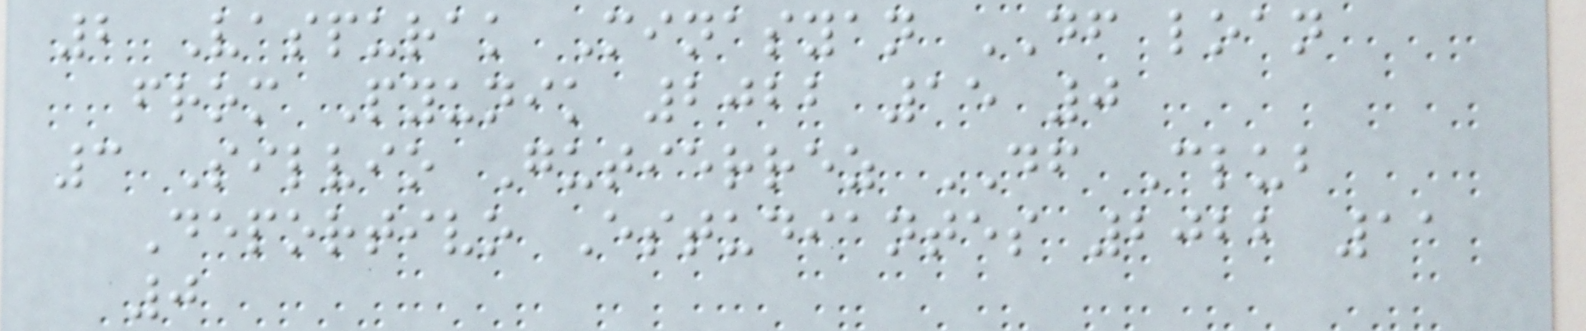2 Vaspurak Minasyan DF loan
from Pyunik 2022 15 0
3 Silvio Gutierrez DF Club
Deportivo Estudiantes 2022 11
0
